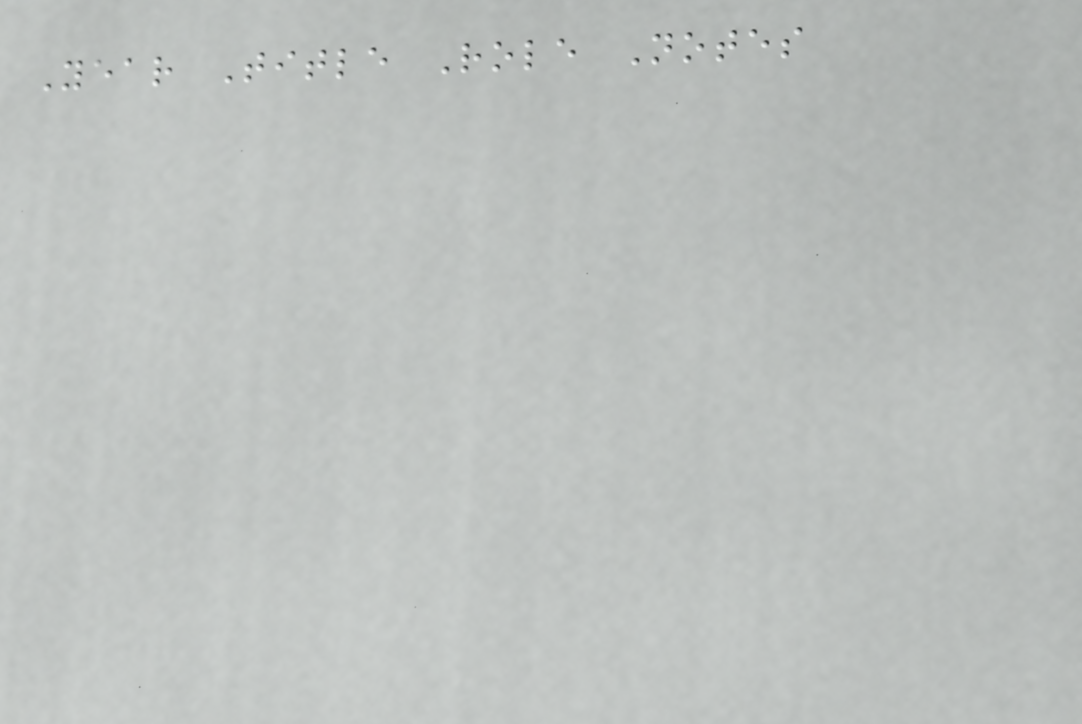Year Title Role Notes
